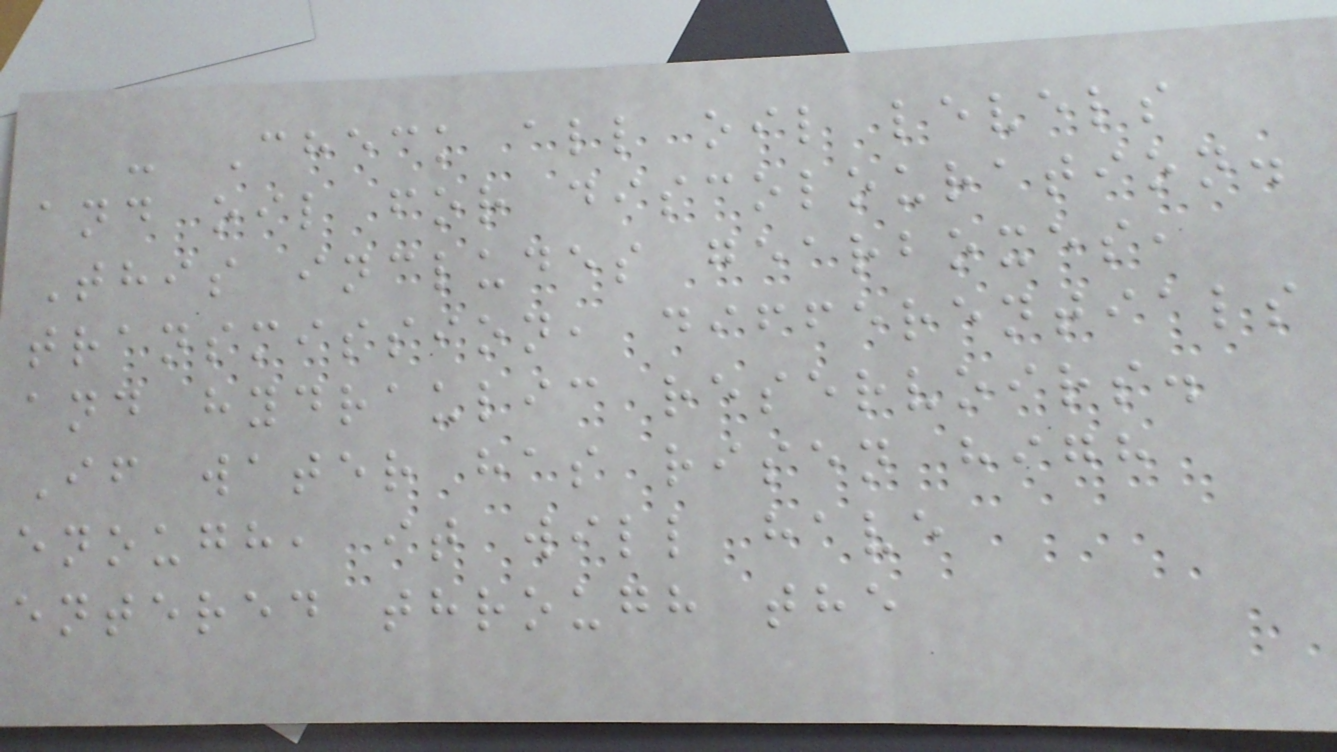- Check all oil levels
and oil for discolouration.
This includes gearboxes,
transmission, differentials
and hydraulic reservoirs.
If water has risen high
enough, it will have
entered through the
